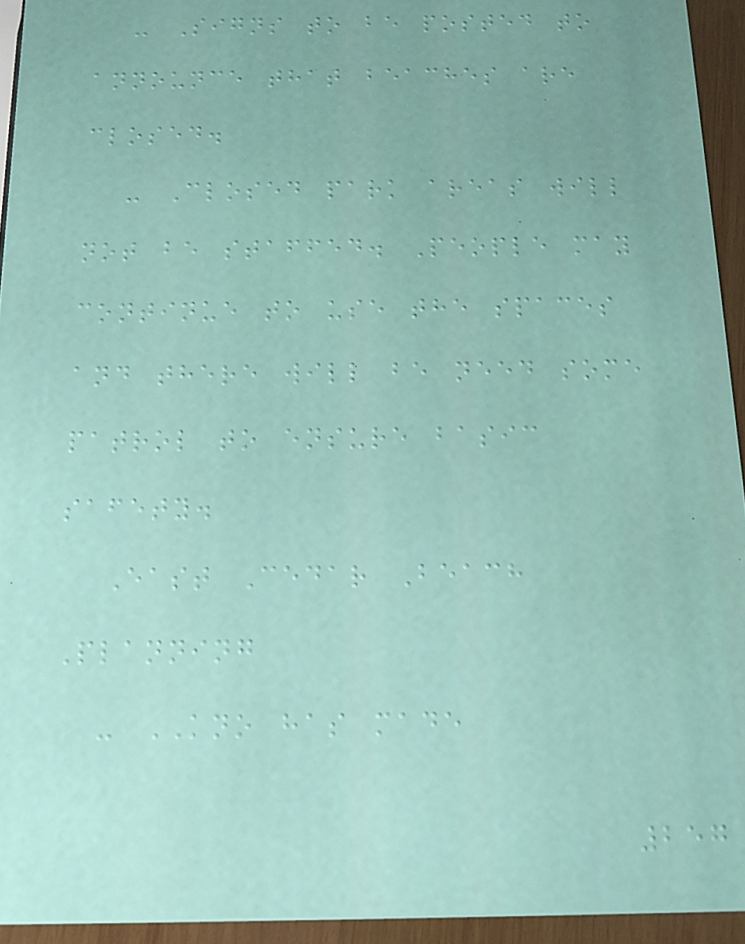- Signs to be posted to
announce that beaches are
closed.
- Closed park areas will
not be staffed. People may
continue to use the spaces
and there will be need some
patrol to ensure basic
safety.
East Cedar Beach
Planning
- KNO has made
257
